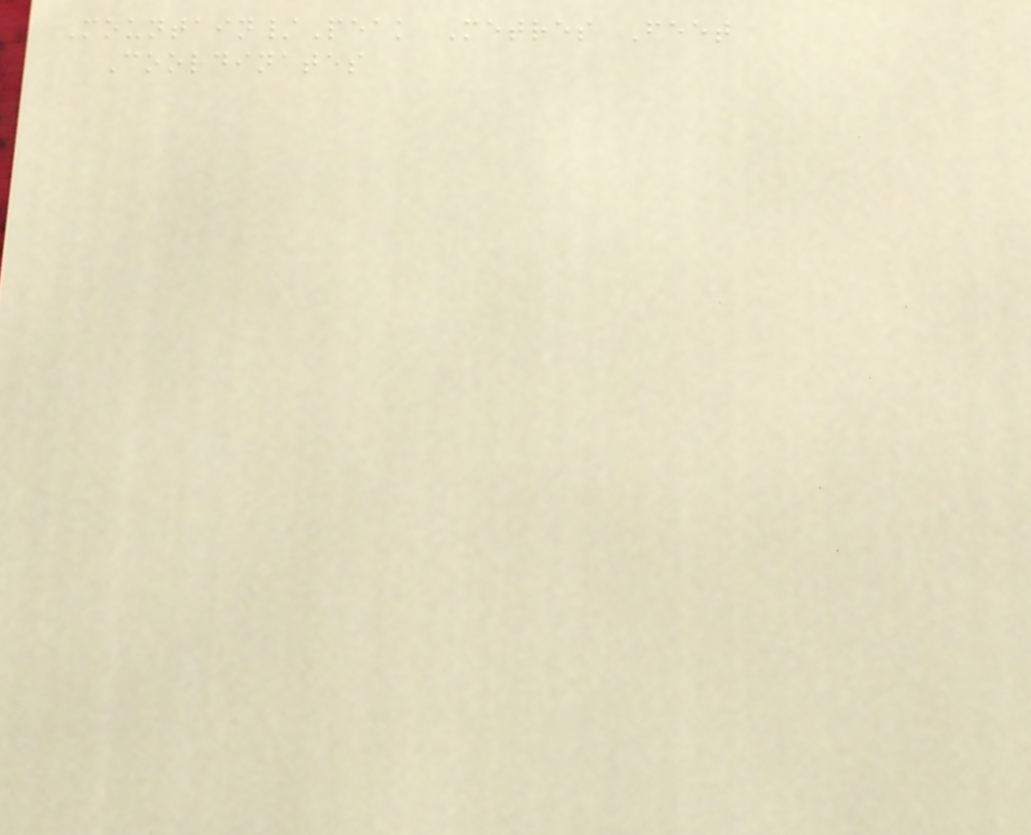Mountain/Peak Metres Feet
Coordinates
